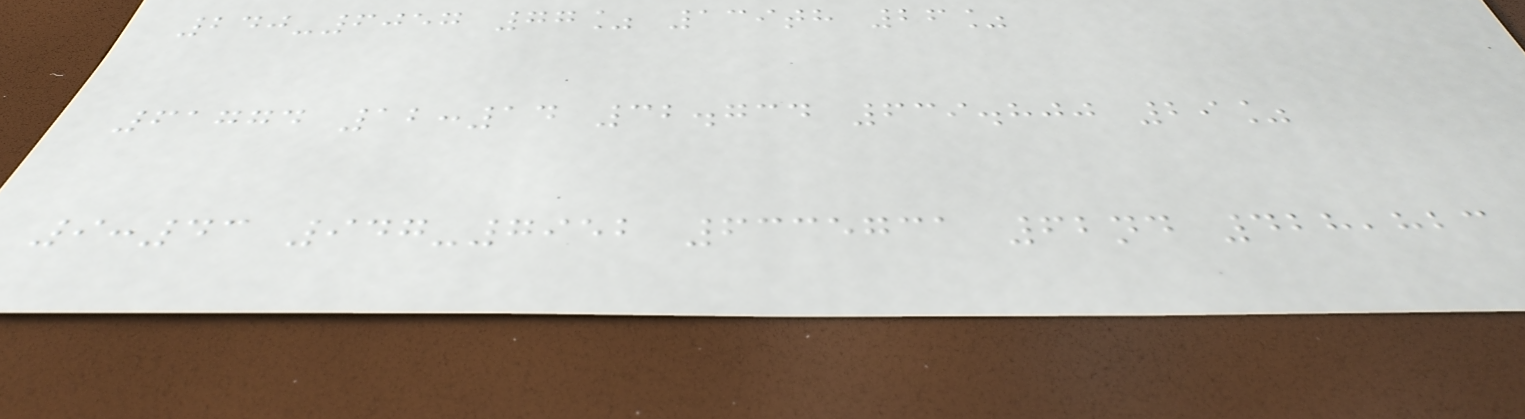240-6057 77% 139th 26%
61774 12:14 32.734 639.800 29%
9:43 947-7952 6335731 62nd 428,823
